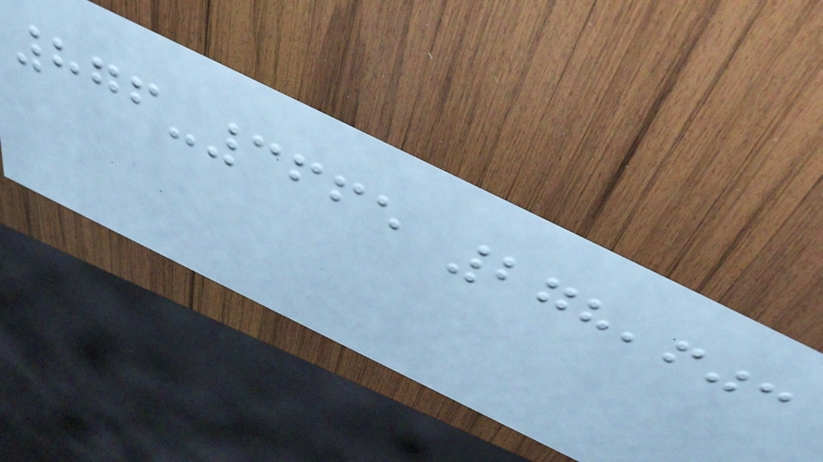876-3665 278,603
